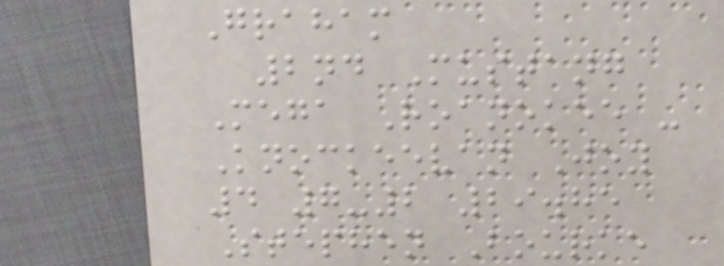Graham
2nd Mustang
Mega Roanokee -
Knockeevan Joy
4 7-2 29.85
Stephen Bourke
